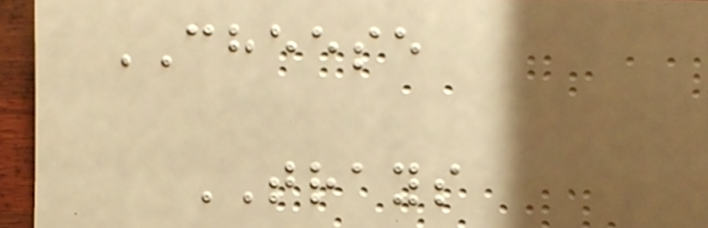CHEESE
TRAYS
